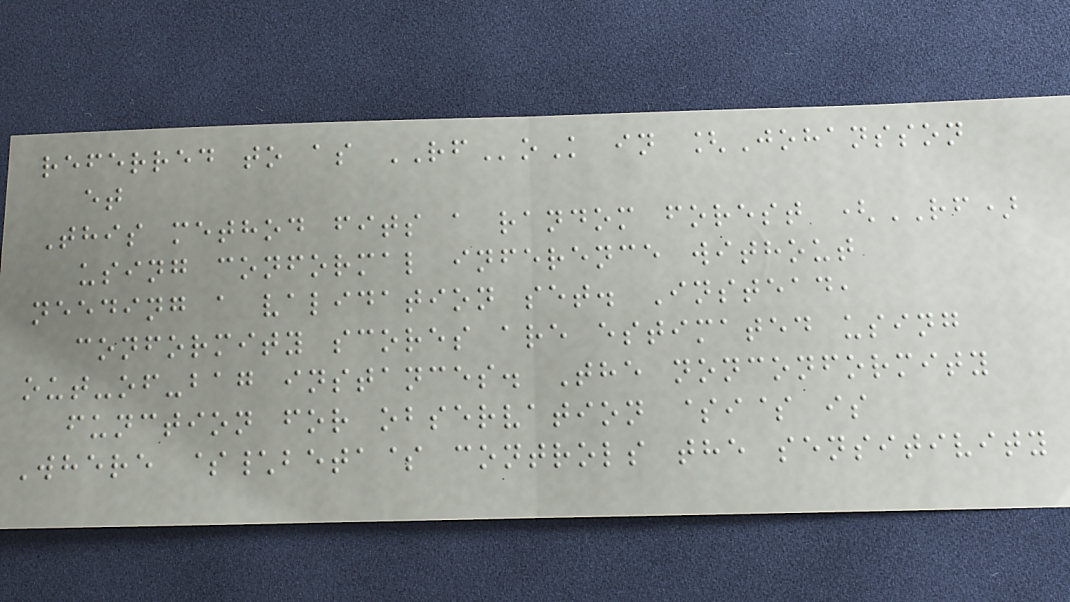referred to as RFoK in [Johansson
et
This method fits a random forest (RF)
using conformal inference without
needing a validation set. Instead,
conformity scores are estimated using
out-of-bag instances. The nonconformity
function for observation $i$ is
Where $\beta$ controls the sensitivity
